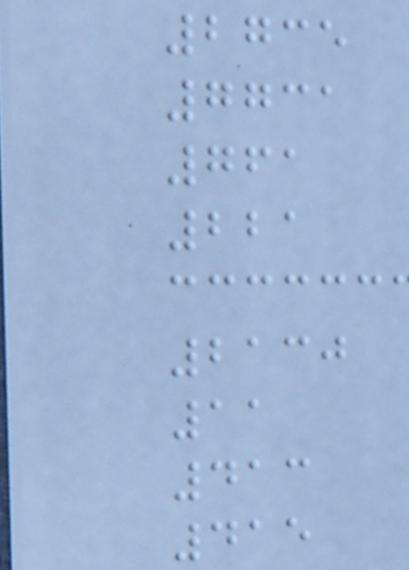2735
7731
761
221
2130
11
413
415
